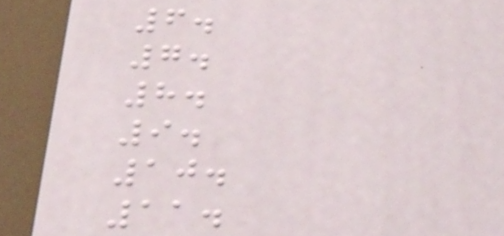6.
7.
8.
9.
10.
11.
